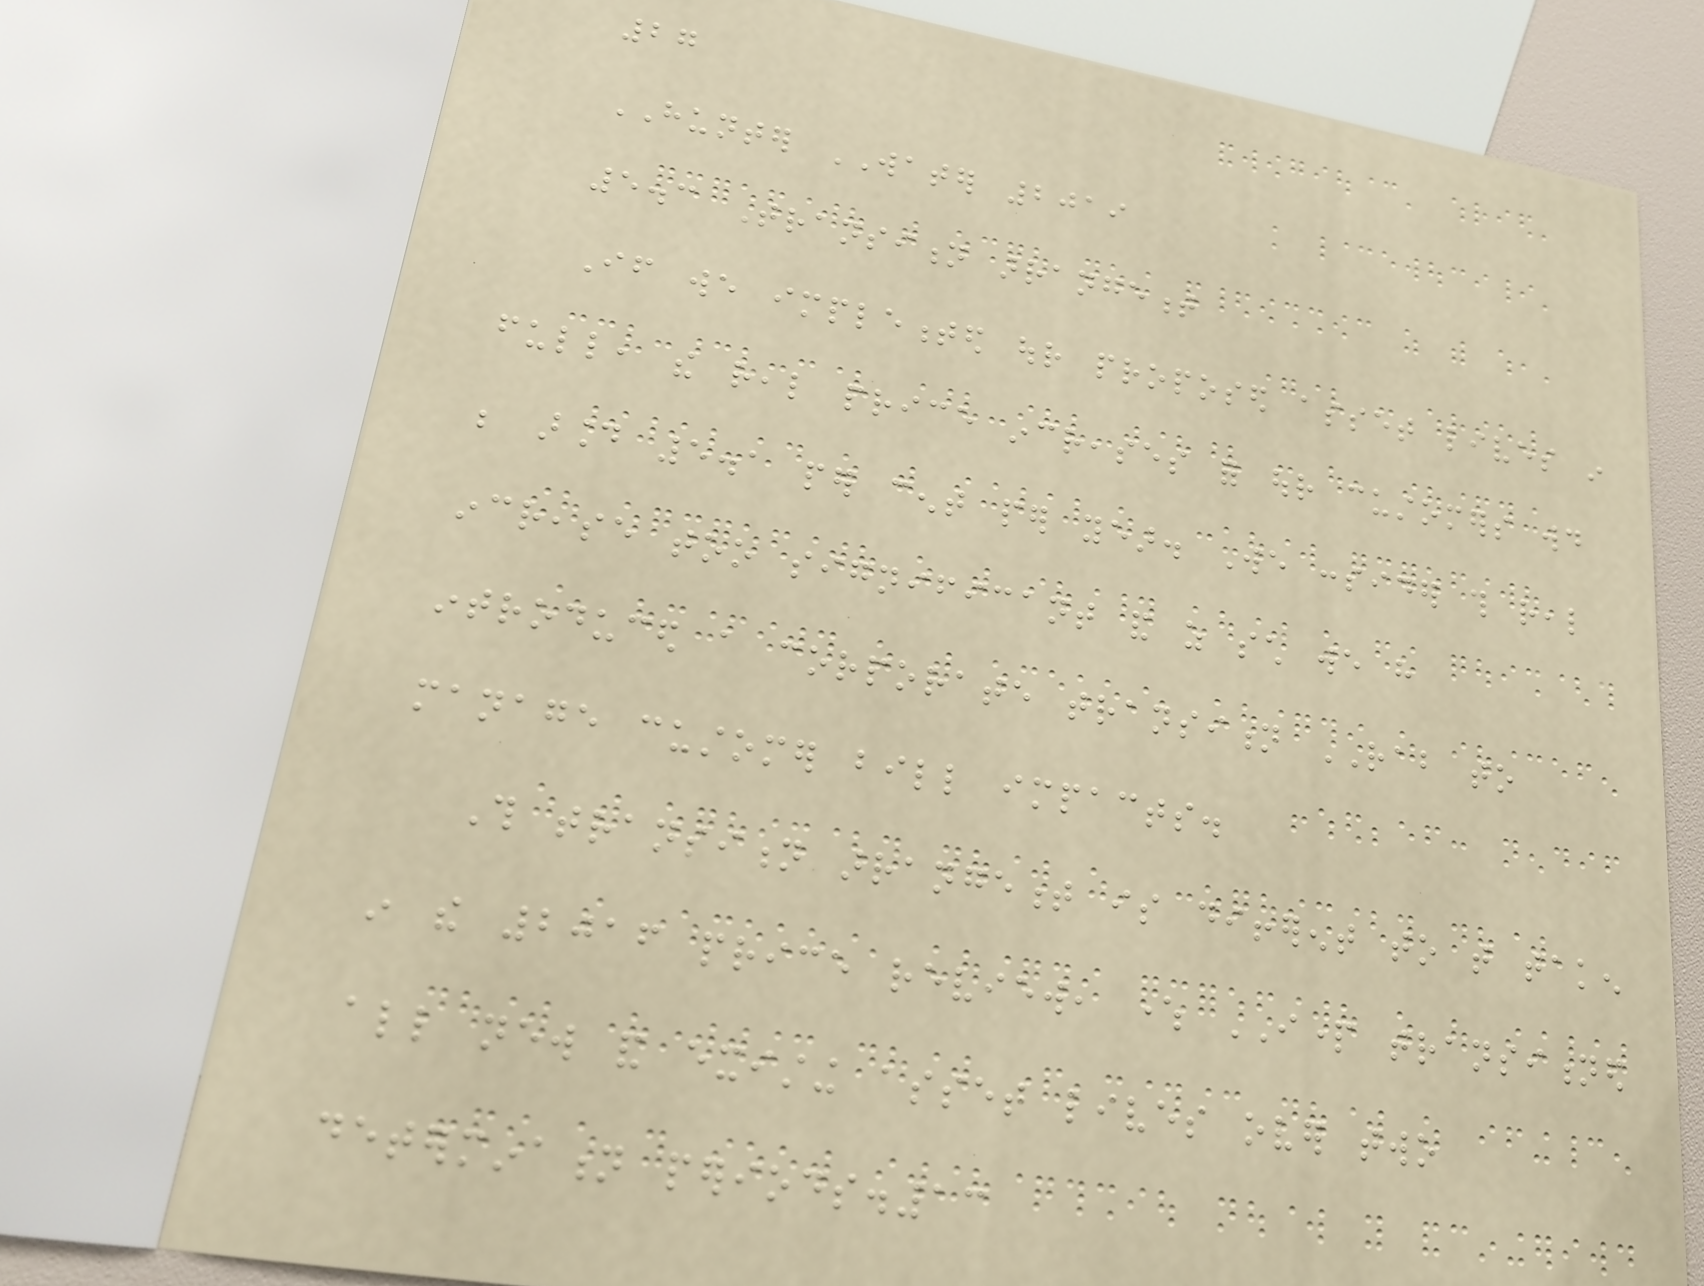27
HUNTER WATER 2019
5.3 Transition arrangement
If we implemented our proposed asset lives in
full, the real price increases for our customers would
be around 5.1 per cent per year. We consider this real
increase too significant and as such we have
introduced a corporate transition RAB to
manage customer bill impacts.
This transition arrangement is different to that taken
in the 2016 price review, where IPART transitioned
all new and existing asset lives over two
determination periods.13
